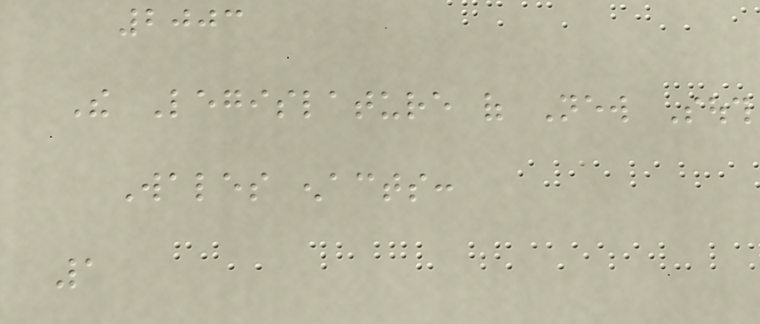2003
The Legislature of New South
Wales enacts:
1
